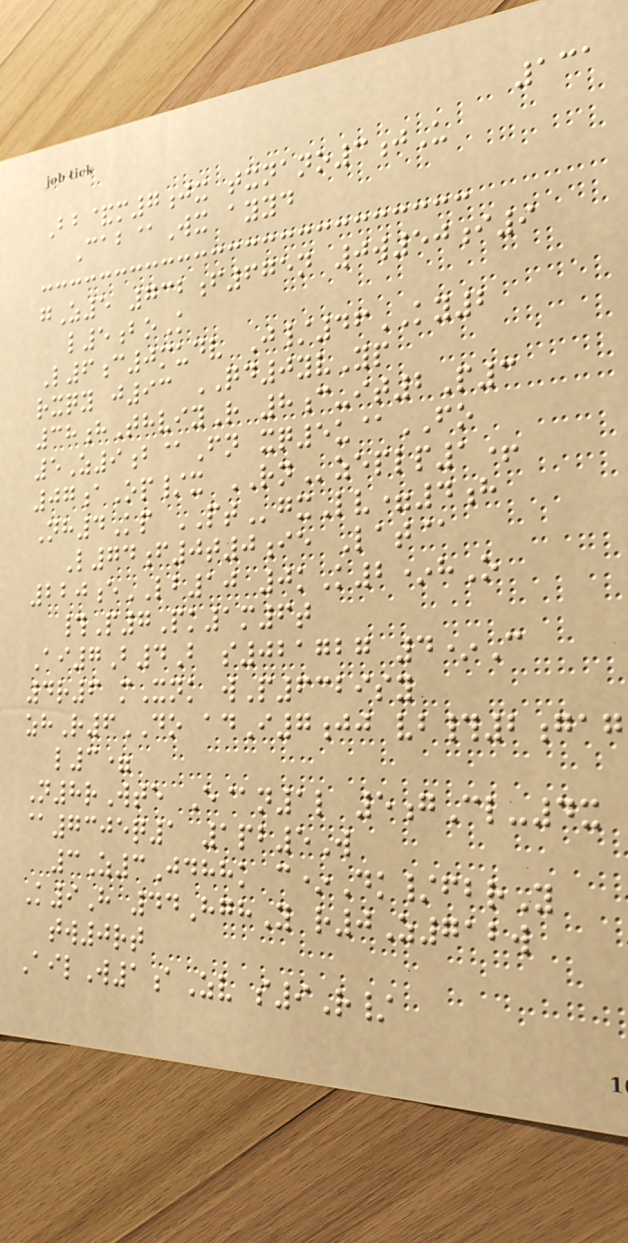131
Bb&m7jx txnano3jU
Cab@Wx ayyd
gZ5 732f675n 0w50i9
l5boK
L6c0mudv J/46KY2
rxqy j93 QD0yvYp
38hThviyR 8c-it2P3
5Z9b@Fn xq5u@FO
07aOp/x RNzeplp1+
Nh4Kp PTgxLv=4h
L74f0t0ie Lat@
220eLB10 0kK2*hO
#P7Pk1m6t
Ai7B4B s021727 4*C
4r6 mXnk wP6329sy
zhR6DO adI7jj vb#2gag
l3=
N8rWte E@n1l 5gCl-4x
@7305q1 1pb5W
3Z3Jdhhk c*Dk/fbrY
K9H 44HghY r0Z712w
tw0rt
AilW1aZv s9R/
